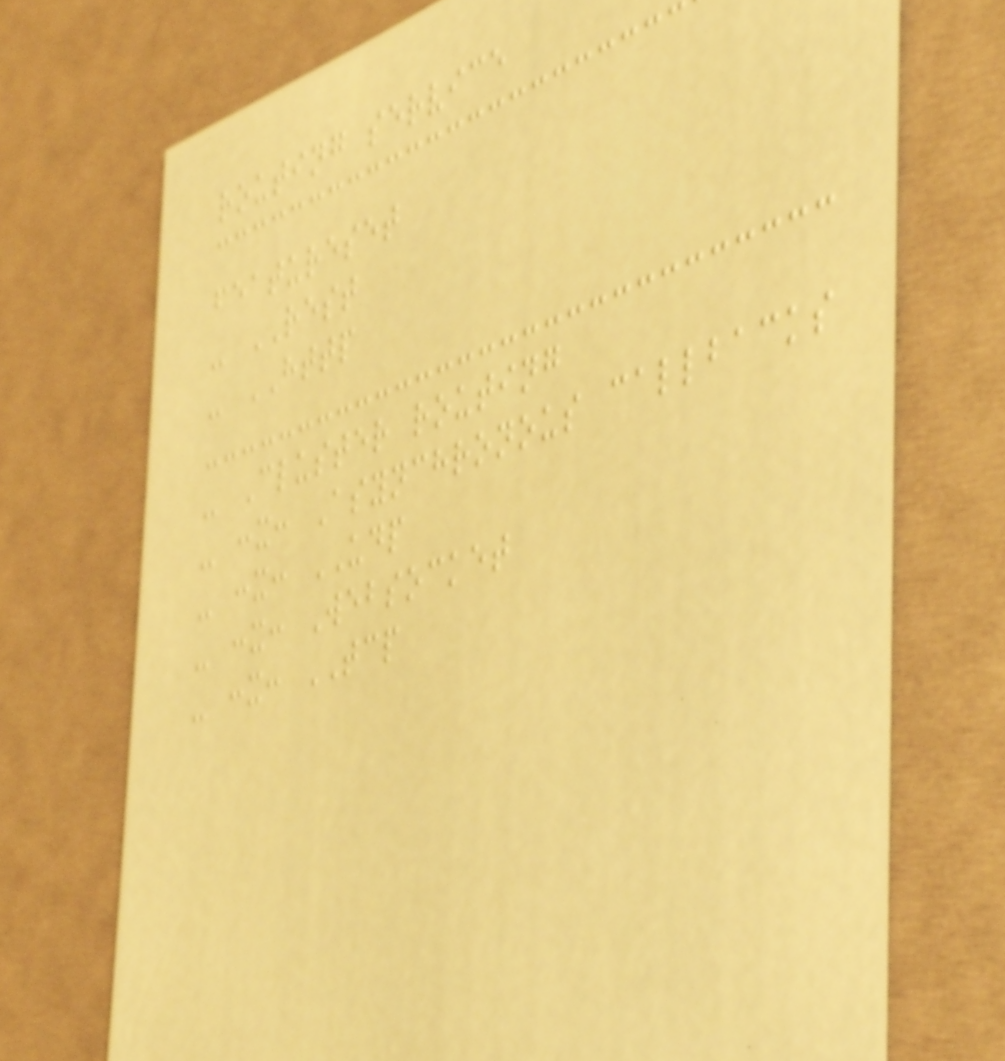routing service
featureset
- REST
- HTTP
- Cluster routing
- :x: Asynchronous callbacks
- :x: UDP
- :x: Websocket
- :x: TCP
